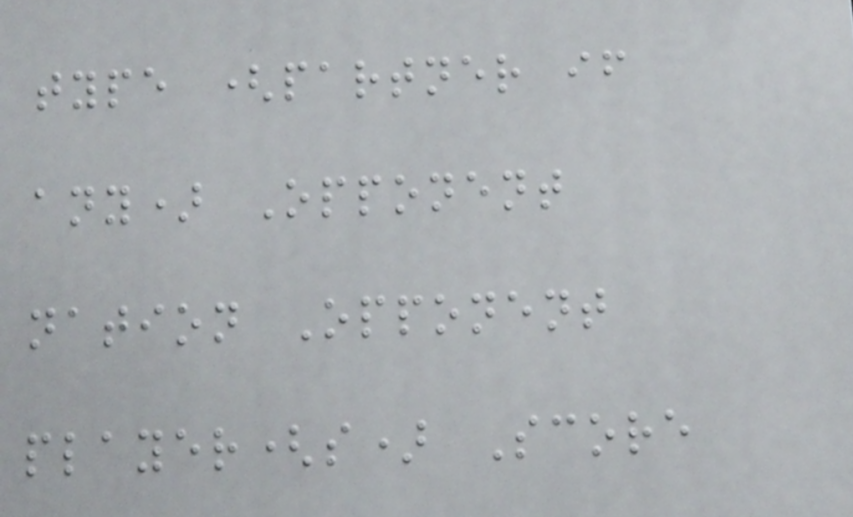type (partner if
any) Opponent
nation Opponent
player(s) Score
